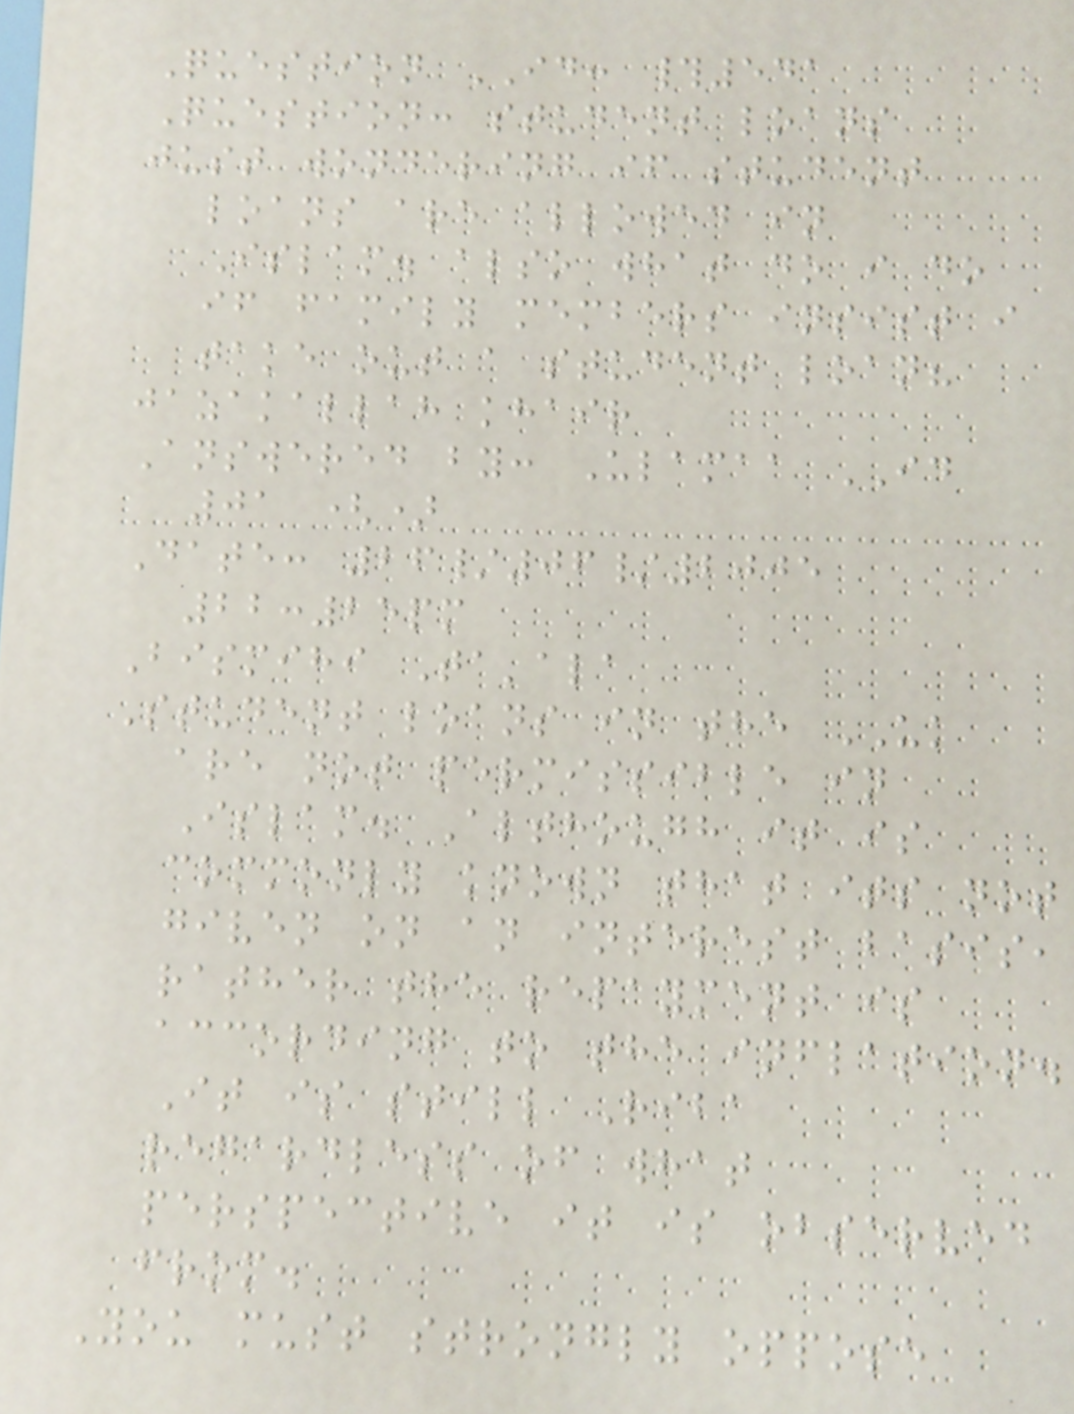Question ID: #541
Question: student loans
just wondering if student
loans are allowed in
Islam. also what do i do
if family members insist i
take out a student loan?
jazakallah khair
Answered by: Ulamaa ID
01 ()
Date: 26/06/2005
22:25pm
Bismihi Ta'ala
Student loans in the UK
are not permissible in
Islam. Although it is
commonly known that its not
given on an interest basis,
rather the repayment is
according to the inflation.
It is still Riba
regardless of what
perspective it is observed
from.
You must strongly oppose
